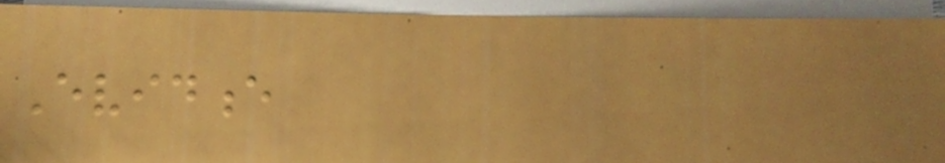Evidence
